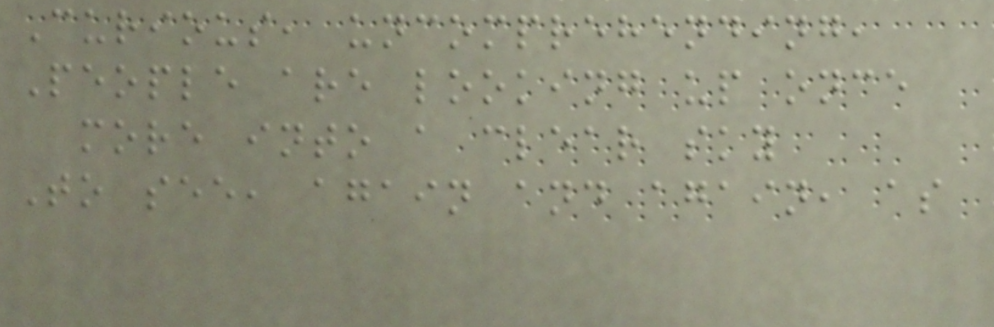Curious, uncomprehending,
People are looking up once
more into a clear sky
To see, again and again, as
